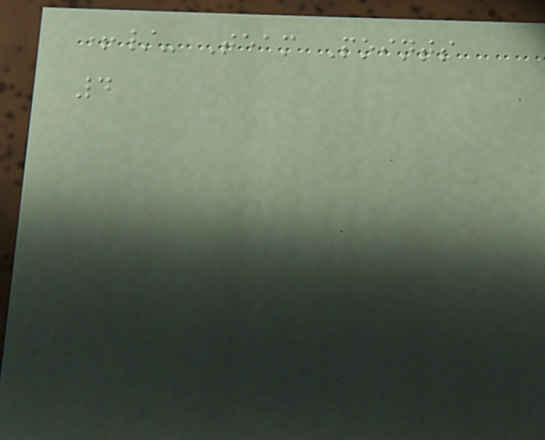+/- Team Points
4
